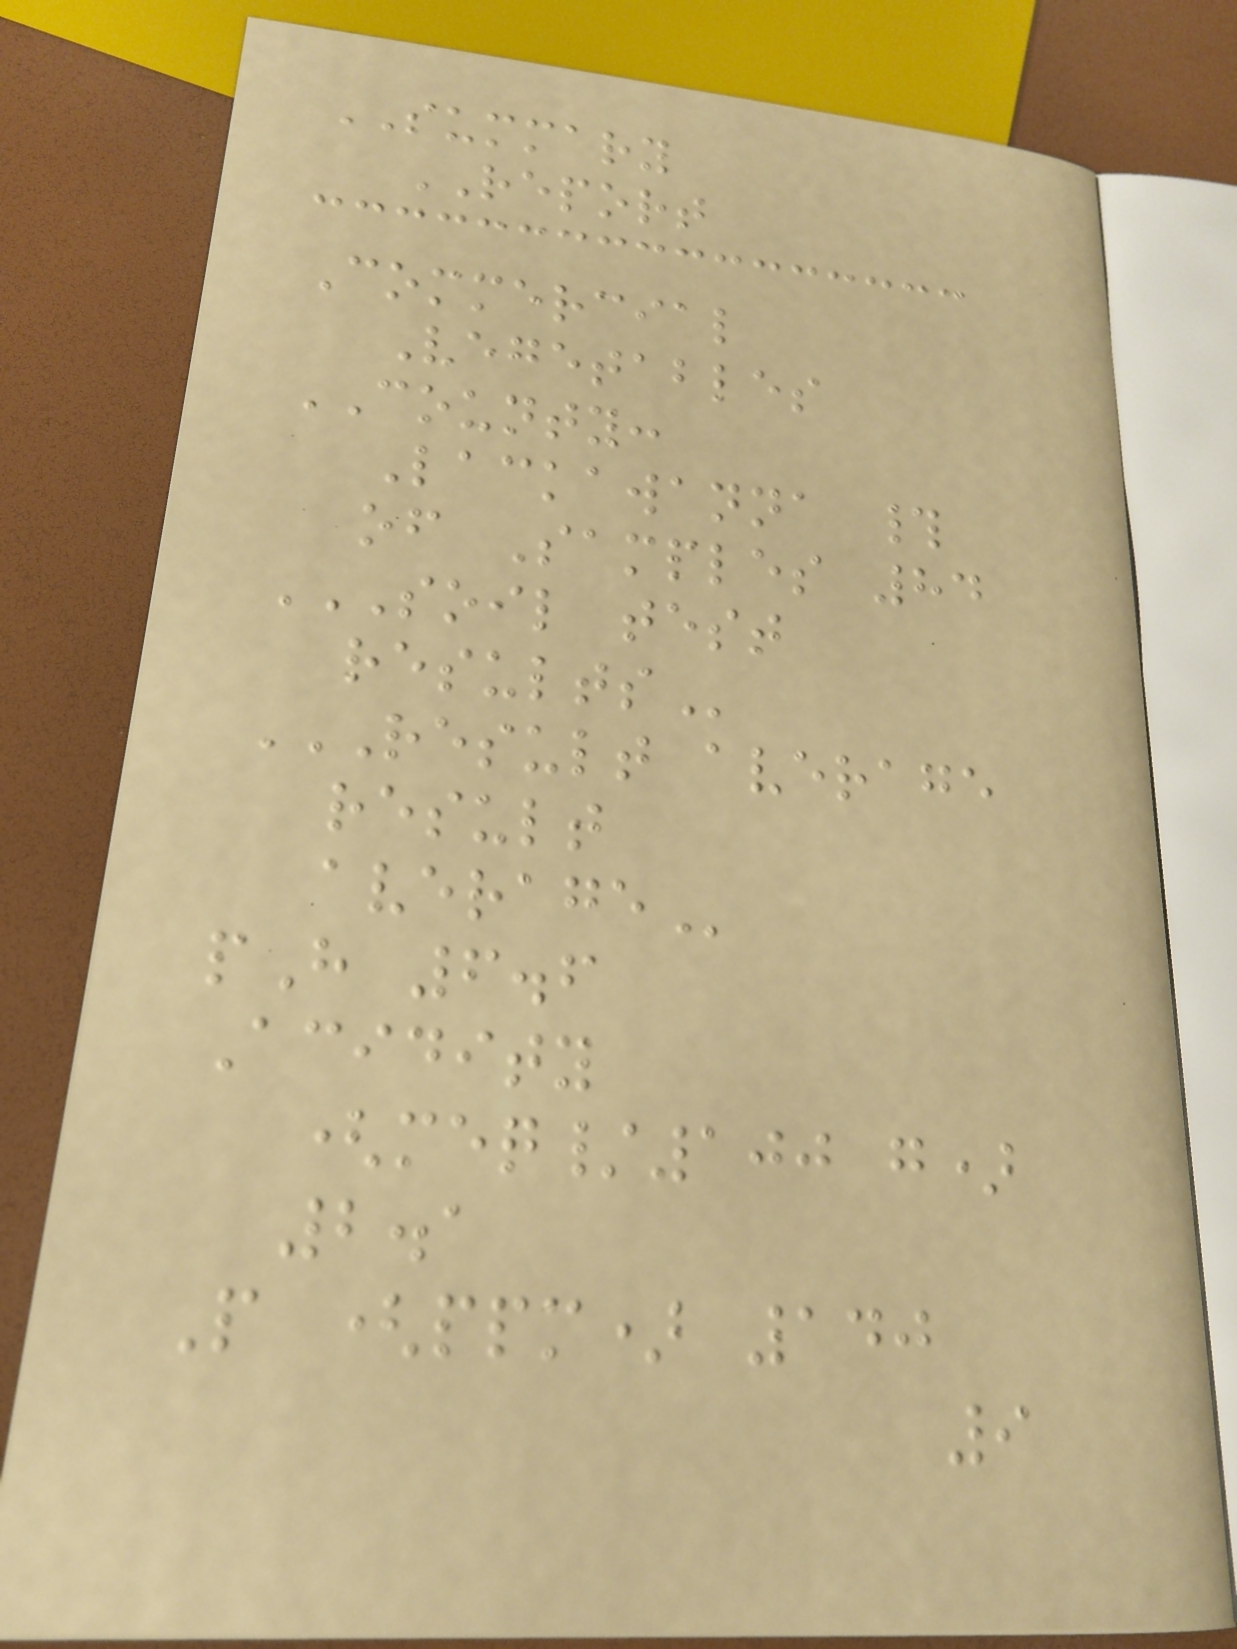SUMMARY
REPORT
Commercial
Vegetables
COUNTY:
Lackawanna #
of Samples 84
SOIL TEST
RESULTS
RESULT AVERAGE
RESULT
AVERAGE
pH 6.6
Acidity
(meq/100 g)
2.1
P (ppm) 140
9
